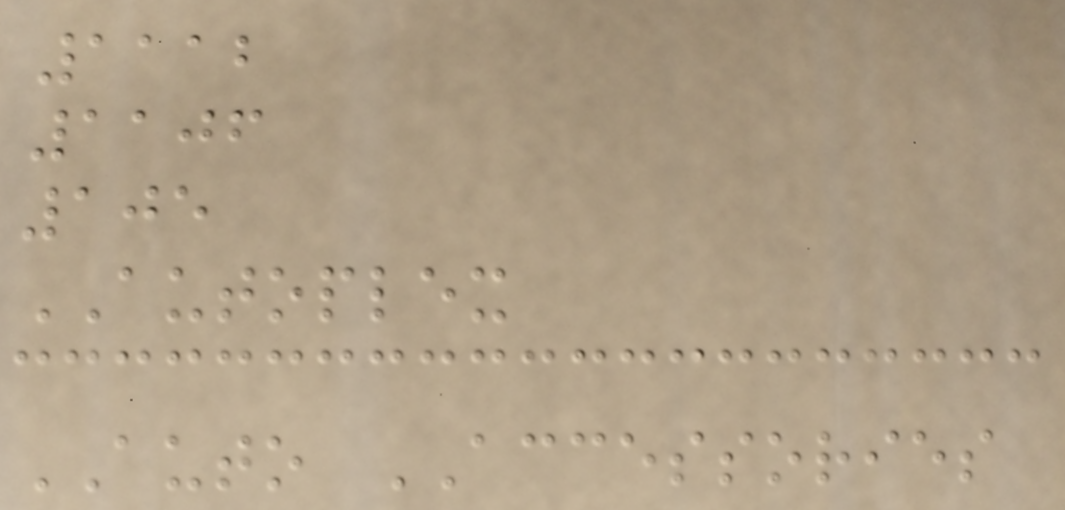1112
1106
105
AUTOPLEX
AUTO ACCESSORIES
